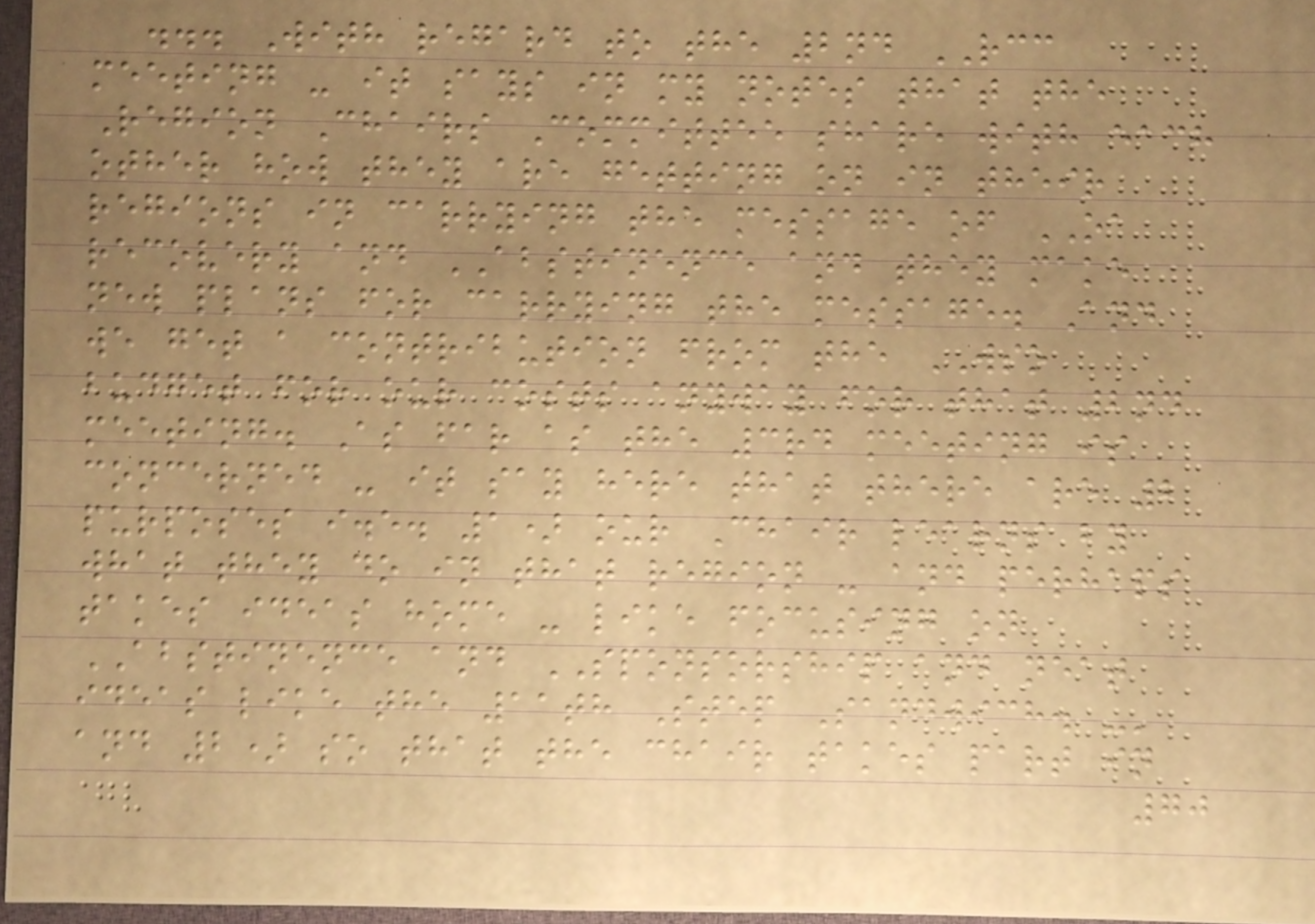... With regard to the 2nd RCC
meeting - it says in my notes that the
Region Chairs Committee share with each
other how they are getting on in their
regions in carrying the message of OA
recovery and ABSTINENCE and they make
new plans for carrying the message. And
we get a contribution from the WSO
budget for our costs anyway for that 2nd
meeting. As far as the 3rd meeting is
concerned - it say here that there are 2
purposes i.e. 1) our Chair learns by
what they do in that region - and perhaps
takes ideas home - like focusing on
ABSTINENCE and SPONSORSHIP and neat
ideas like the 11th Step Sandwich. -'
and 2) so that the chair takes part in
70
